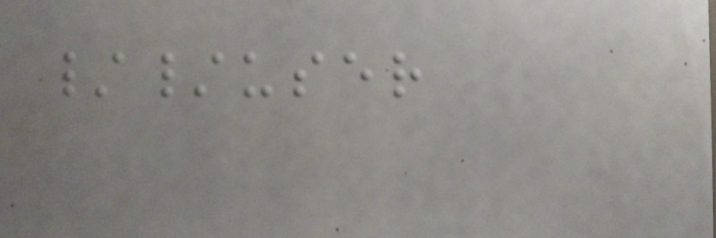//user
